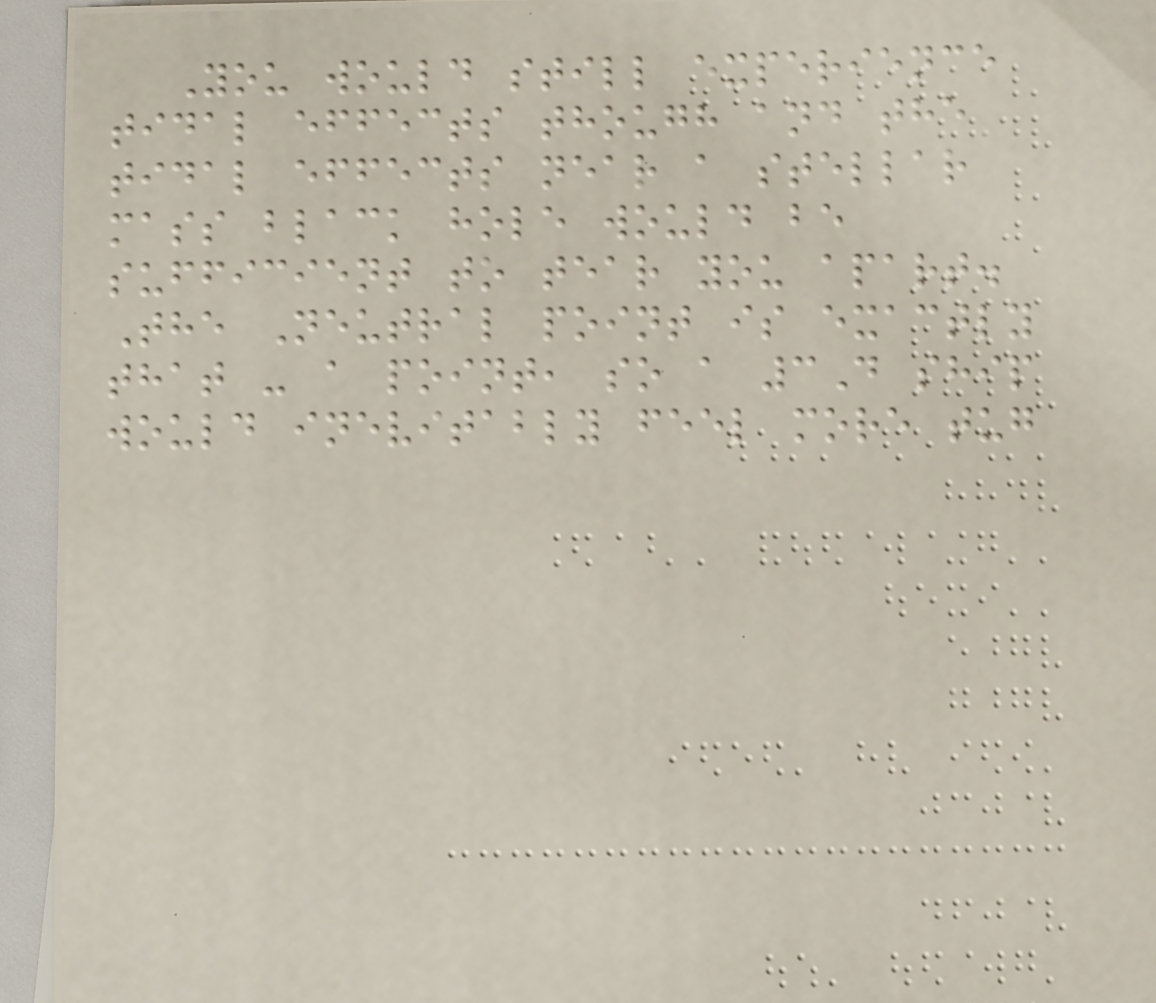You would still experience
tidal effects though and the
tidal effects near a stellar
mass black hole would be
sufficient to tear you apart.
The Neutral point is exactly
that - a point, so a 3D ship
would inevitably feel more tug
